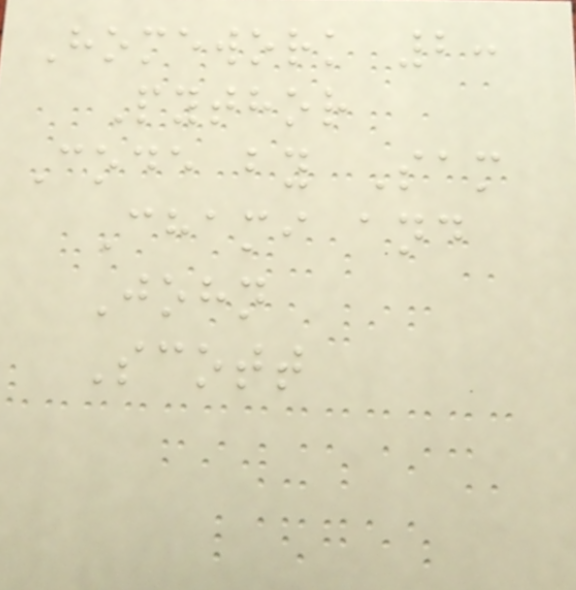Homework 2:
Pythor
Code by Sam
Chami and
John
Scott
